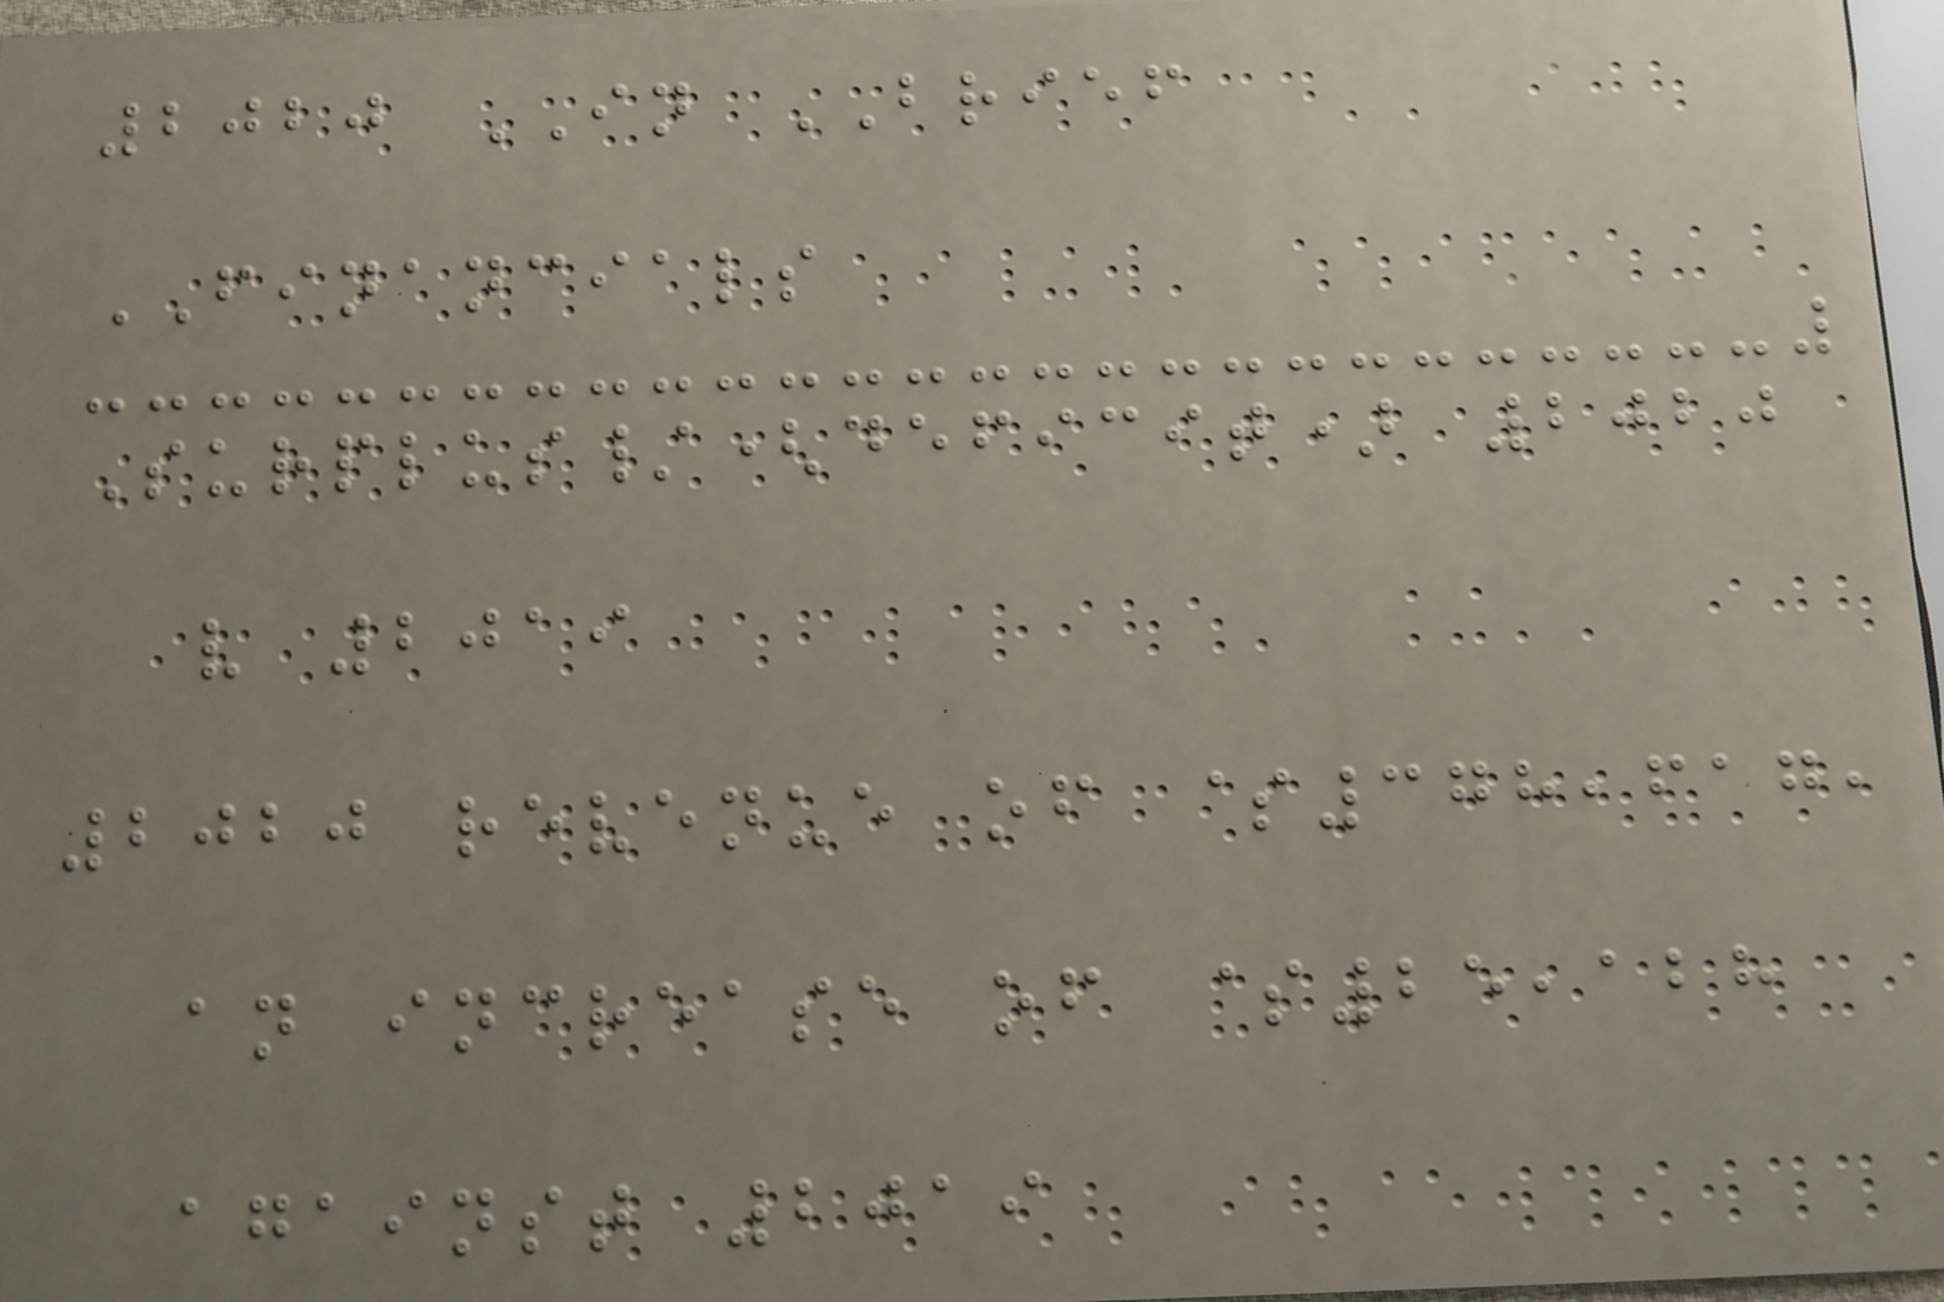2020 IN BRIEF
FINANCIALS
Surplus/(deficit) 2020
v 2019
2020 revenue of $378,617,
an increase of $25,128
against 2019
